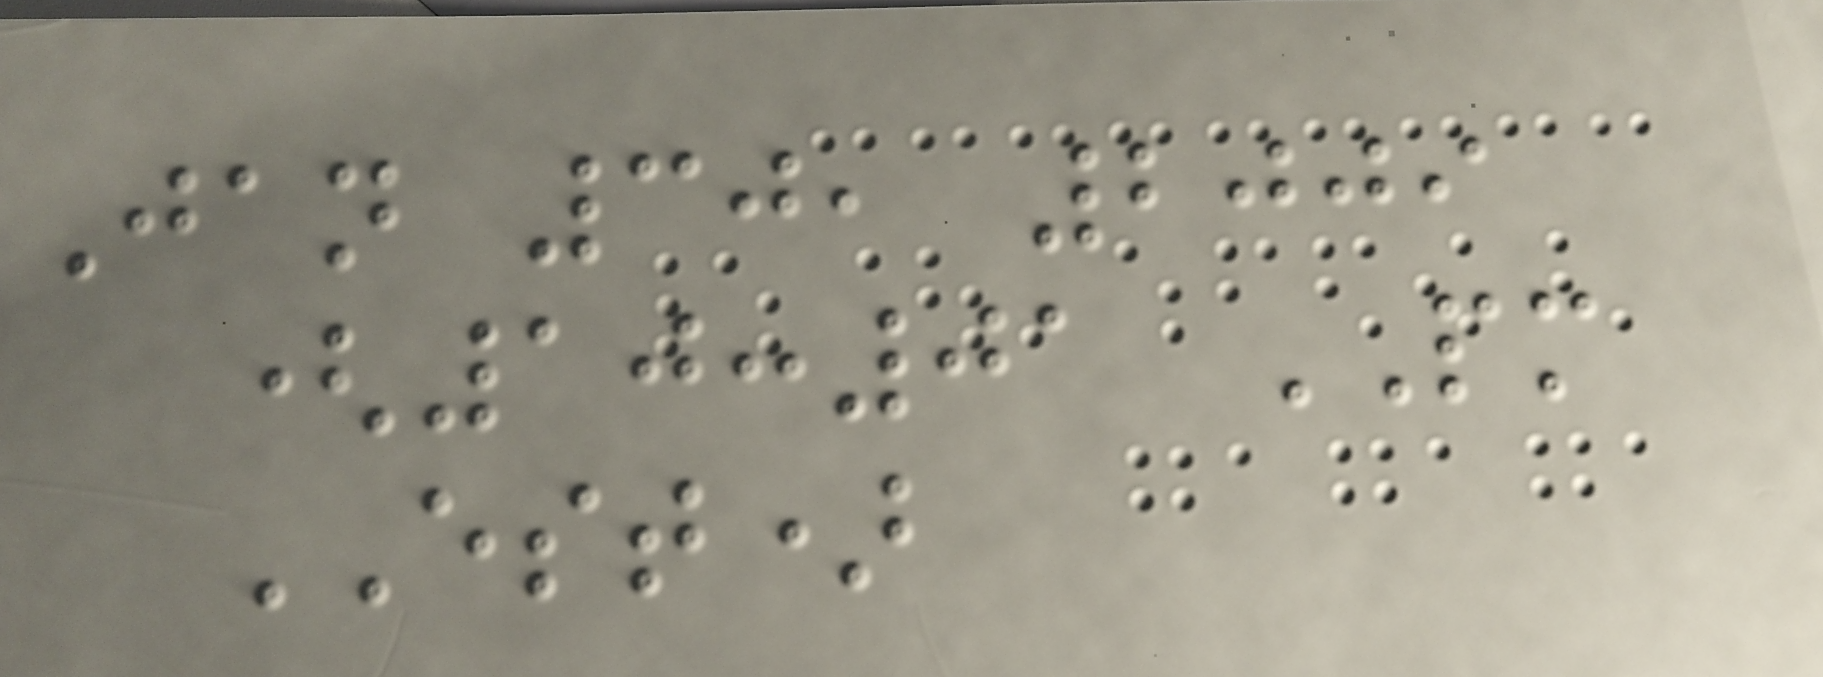Jan 30, 2009
(10:01 PM
EST)
